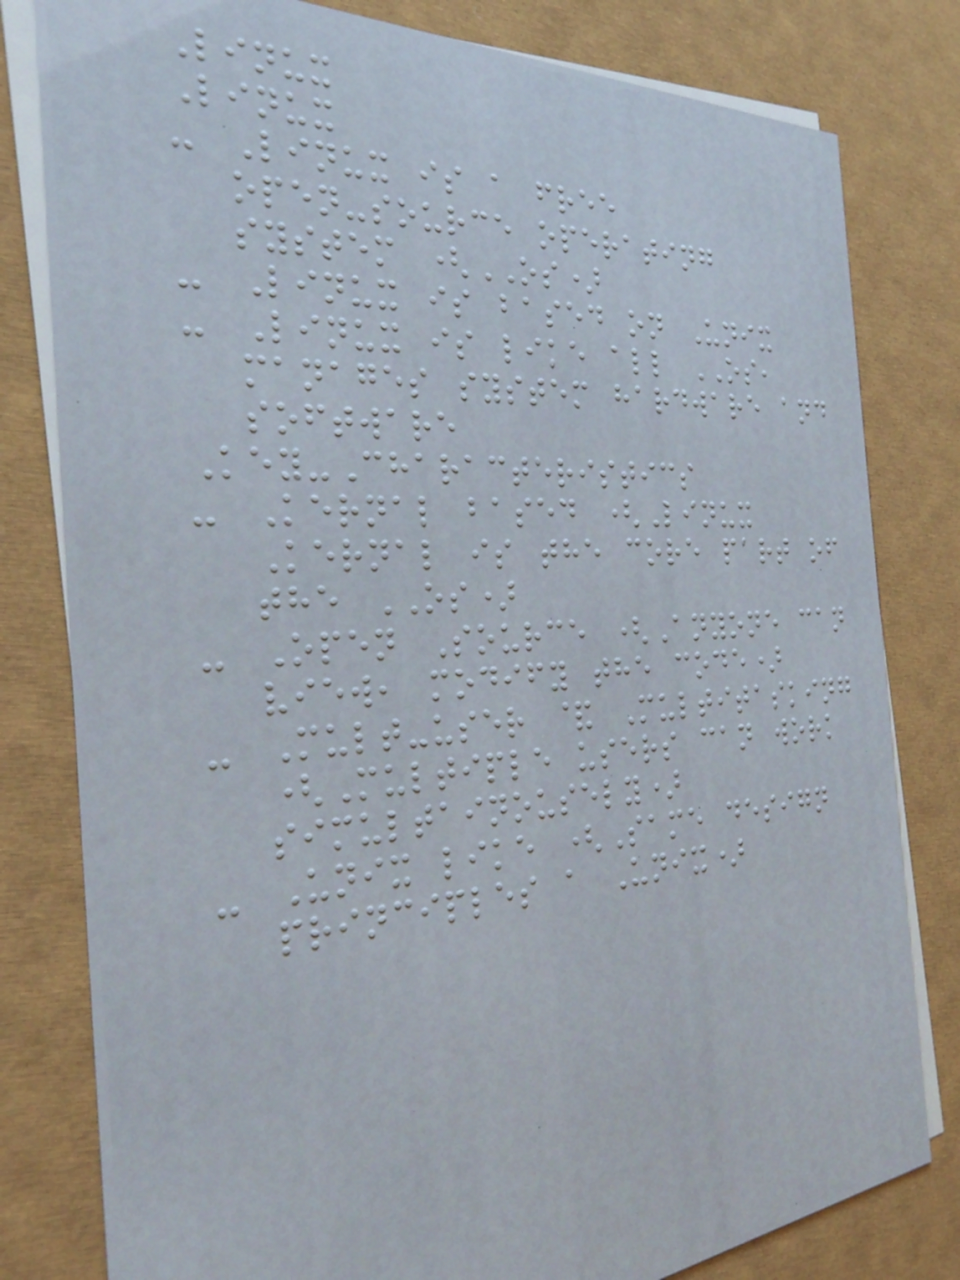Linux
Linux
- Linux is a free
open-source operating
system (OS)
- Linux is based on Unix
- Linux is like all OS,
manages system hardware and
software
Key-Characteristics
- Kernal based (Linux
Kernal is the core part of
the OS)
- Open Source (Anyone can
view, modify the code)
- Mult-user & Multitasking
(Multiple users can work
simultainousely)
- Unix like (Same design
principles a Unix)
